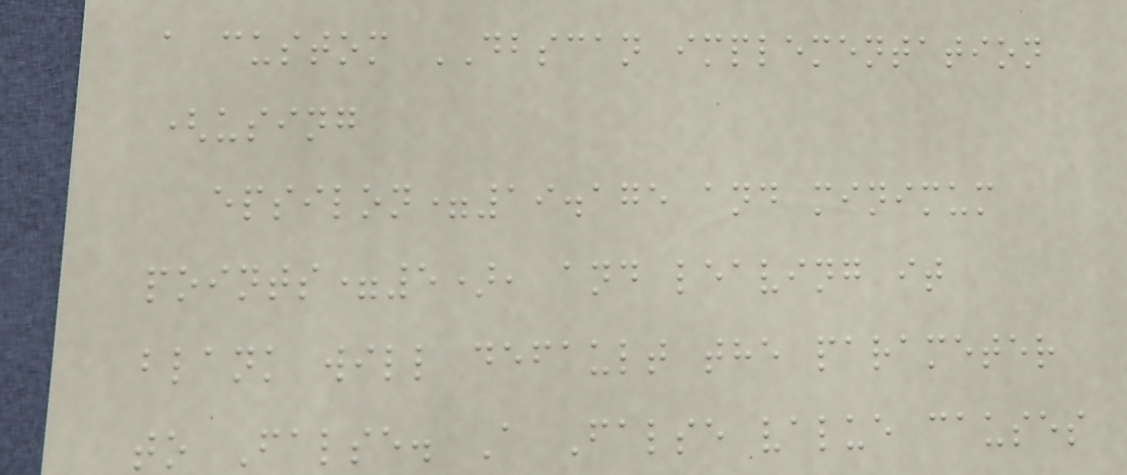a custom DBSCAN implementation
(using
epsilon=19.175 and minimum
points=5), and leaving it
blank will default the parameter
to False. A False value causes
